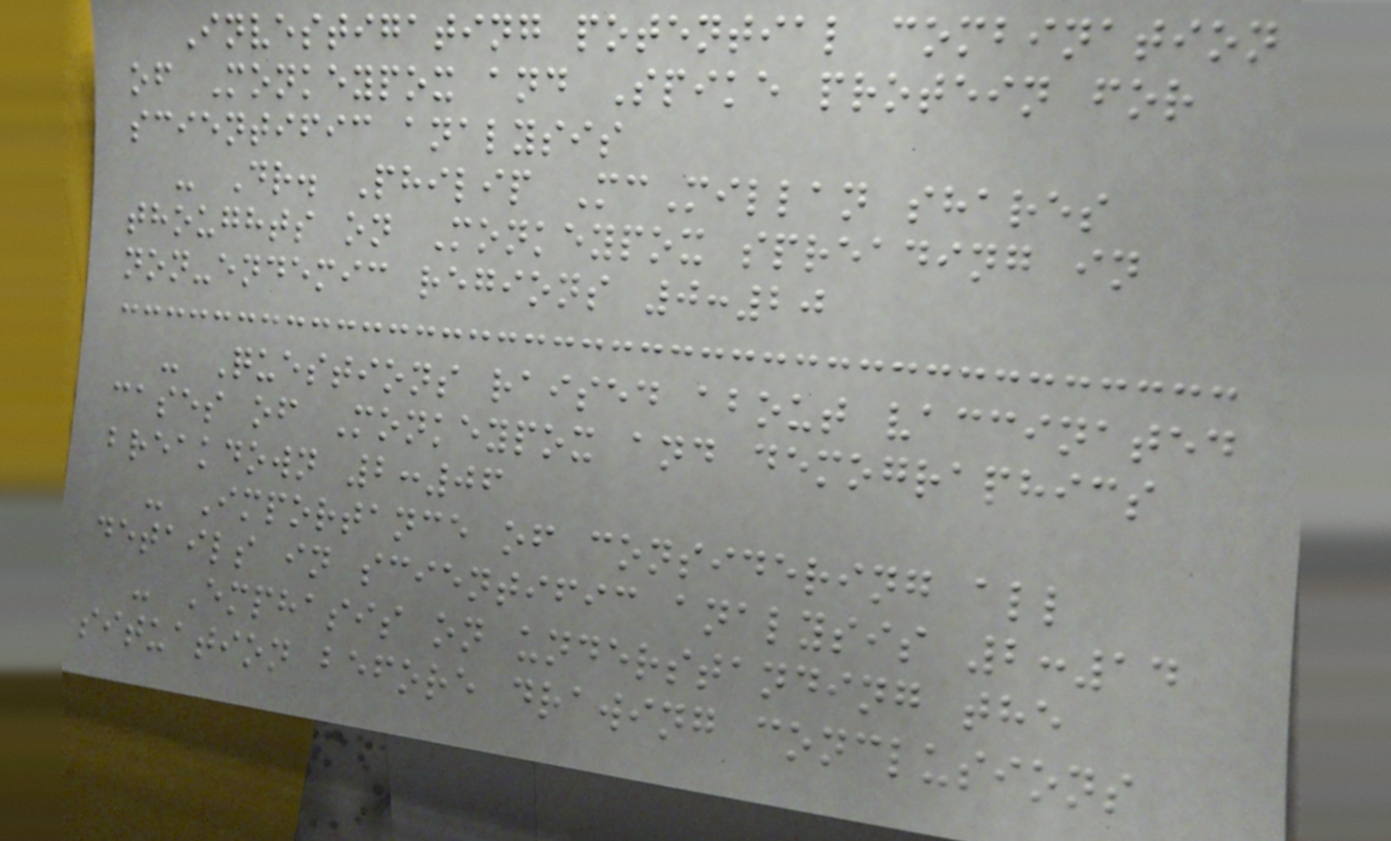Investigating potential combination
of Monkeypox and Spike protein for
scientific analysis
- Dr. Philip McMillan shares
thoughts on Monkeypox spreading in
non-endemic regions 0:20
- Questions raised about vaccinated
cases of Monkeypox and demographics
breakdown 2:06
- Importance of considering all
details in scientific analysis 2:14
- Emphasis on understanding the
situation before drawing conclusions
